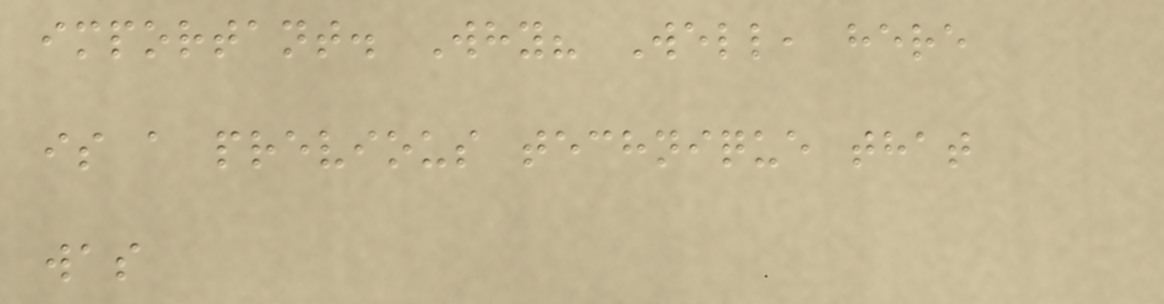important. Why? Well, here
is a previous technique that
was
